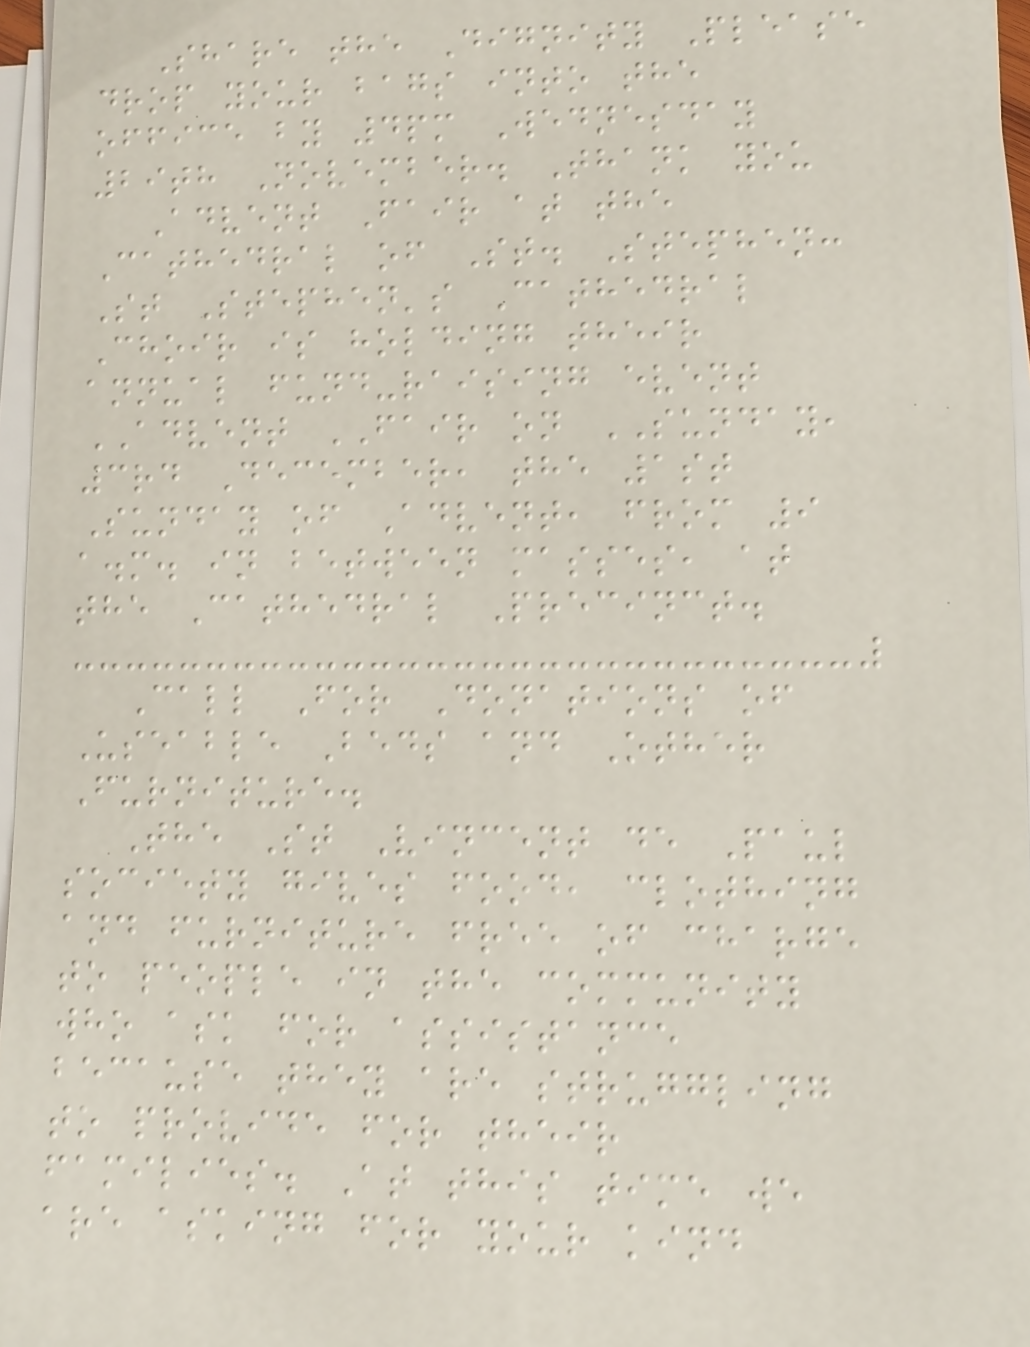Share the Dignity Please
drop your bags into the
office by 4pm Wednesday
29th November. Thank you
Advent Fair at the
Cathedral of St. Stephen:
St Stephen's Cathedral
Choir is holding their
annual fund-raising event
ADVENT FAIR on SUNDAY,
3rd December, the 1st
Sunday of Advent, from 9
a.m. in between masses, at
the Cathedral Precinct.
Call For Donations of
Useable Beds and Other
Furniture.
The St Vincent de Paul
society gives food, clothing
and furniture free of charge
to people in the community
who ask for assistance
because they are struggling
to provide for their
families. At this time we
are asking for your kind
